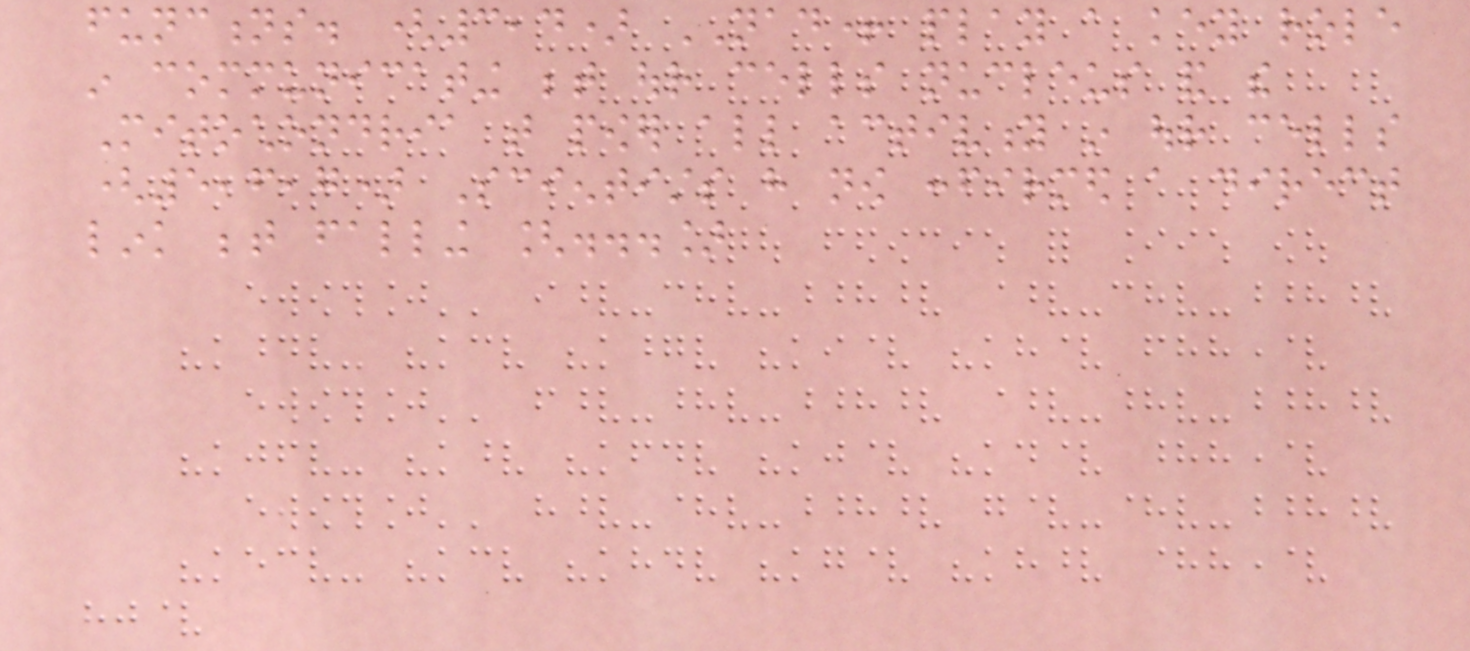functions. (3,4) NAD+ play a key role
in communicating between our cells nucleus and the
Mitochondria that power all activity in our cells
(5,6,7) Scientists have now confirmed a direct
link between falling [...]
